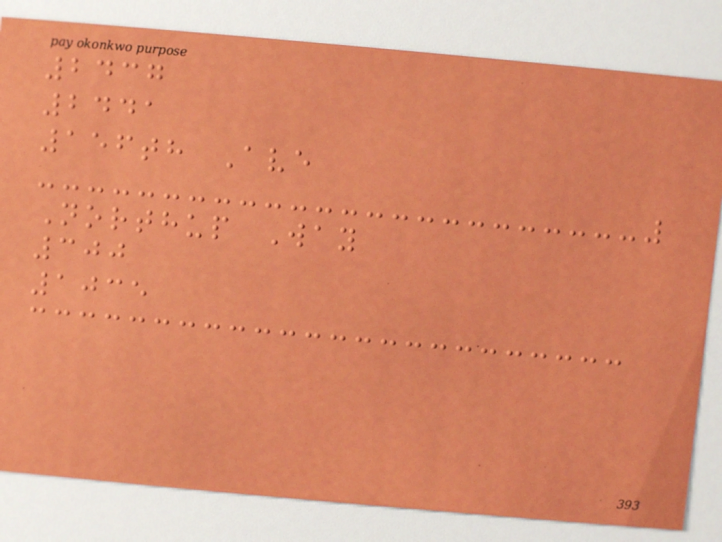2437
2441
156th Ave
Northup Way
300
1035
